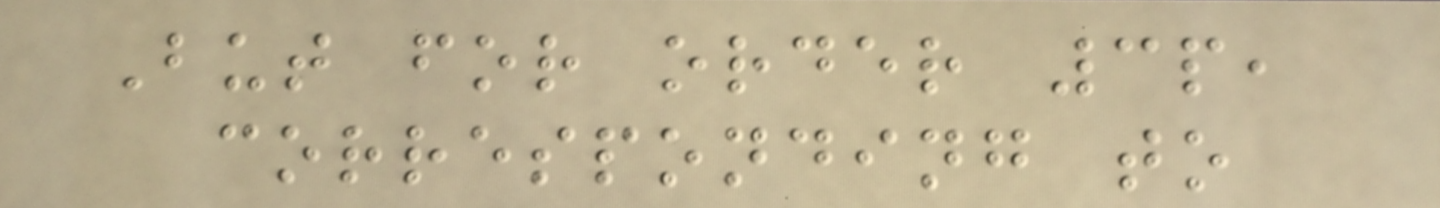But for order 3p,
corresponding to
